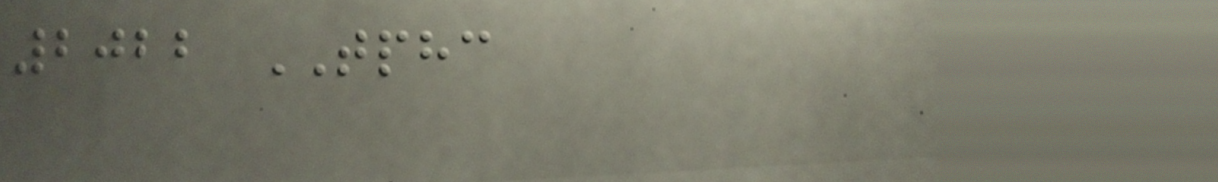2022 TPHC
